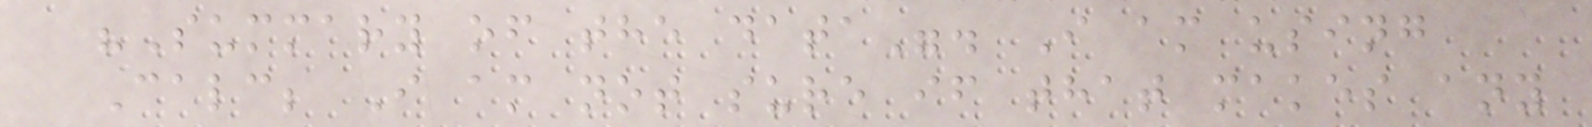"Summary of the data". I am using
Calc; I am not sure if that makes any
